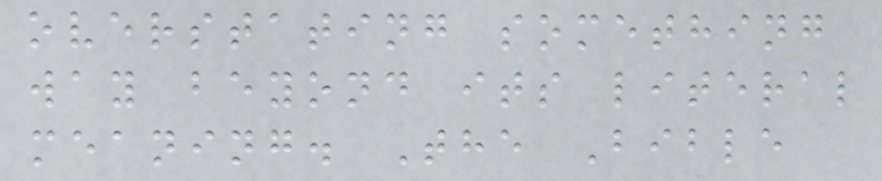overstating something
way beyond its literal
meaning. The Bible
